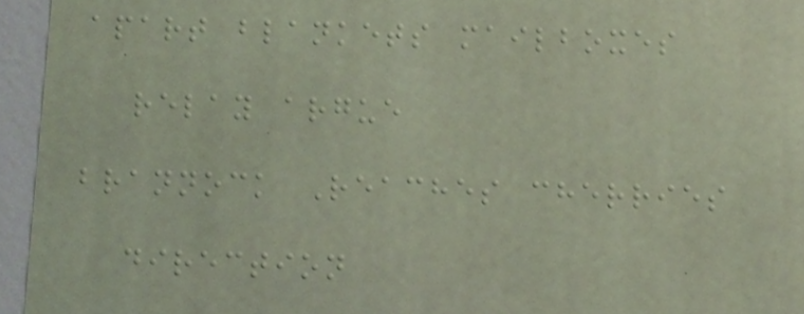apart blankets mailboxes
relay argue
brannock Reaches cherries
direction
